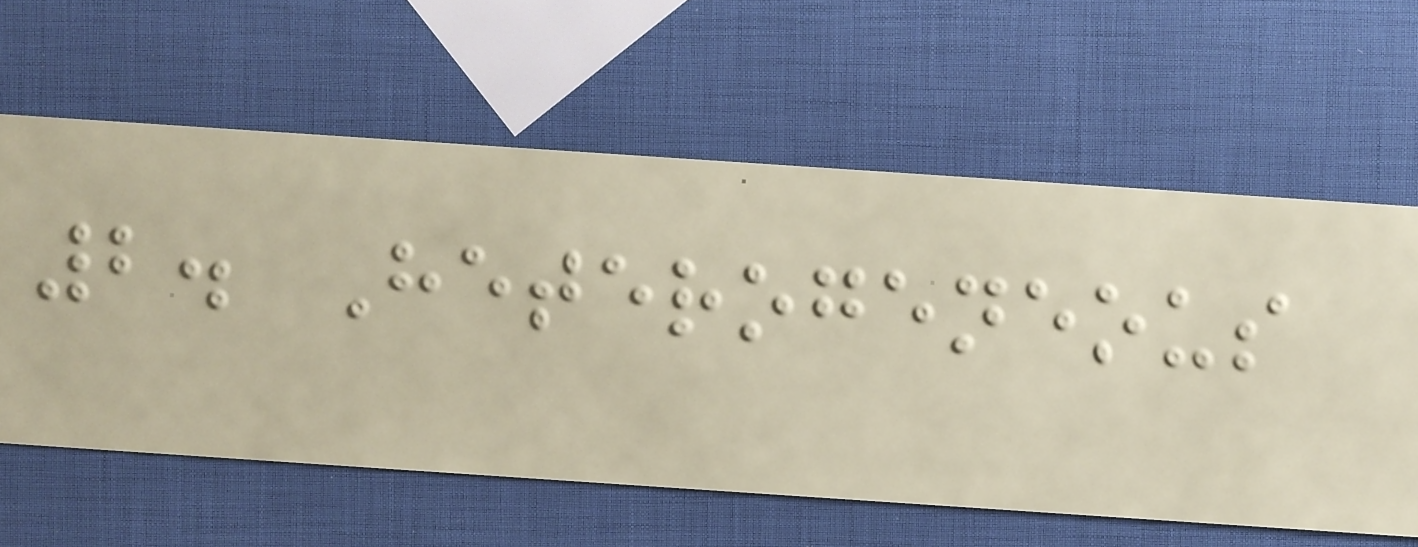2. Heterogeneous
